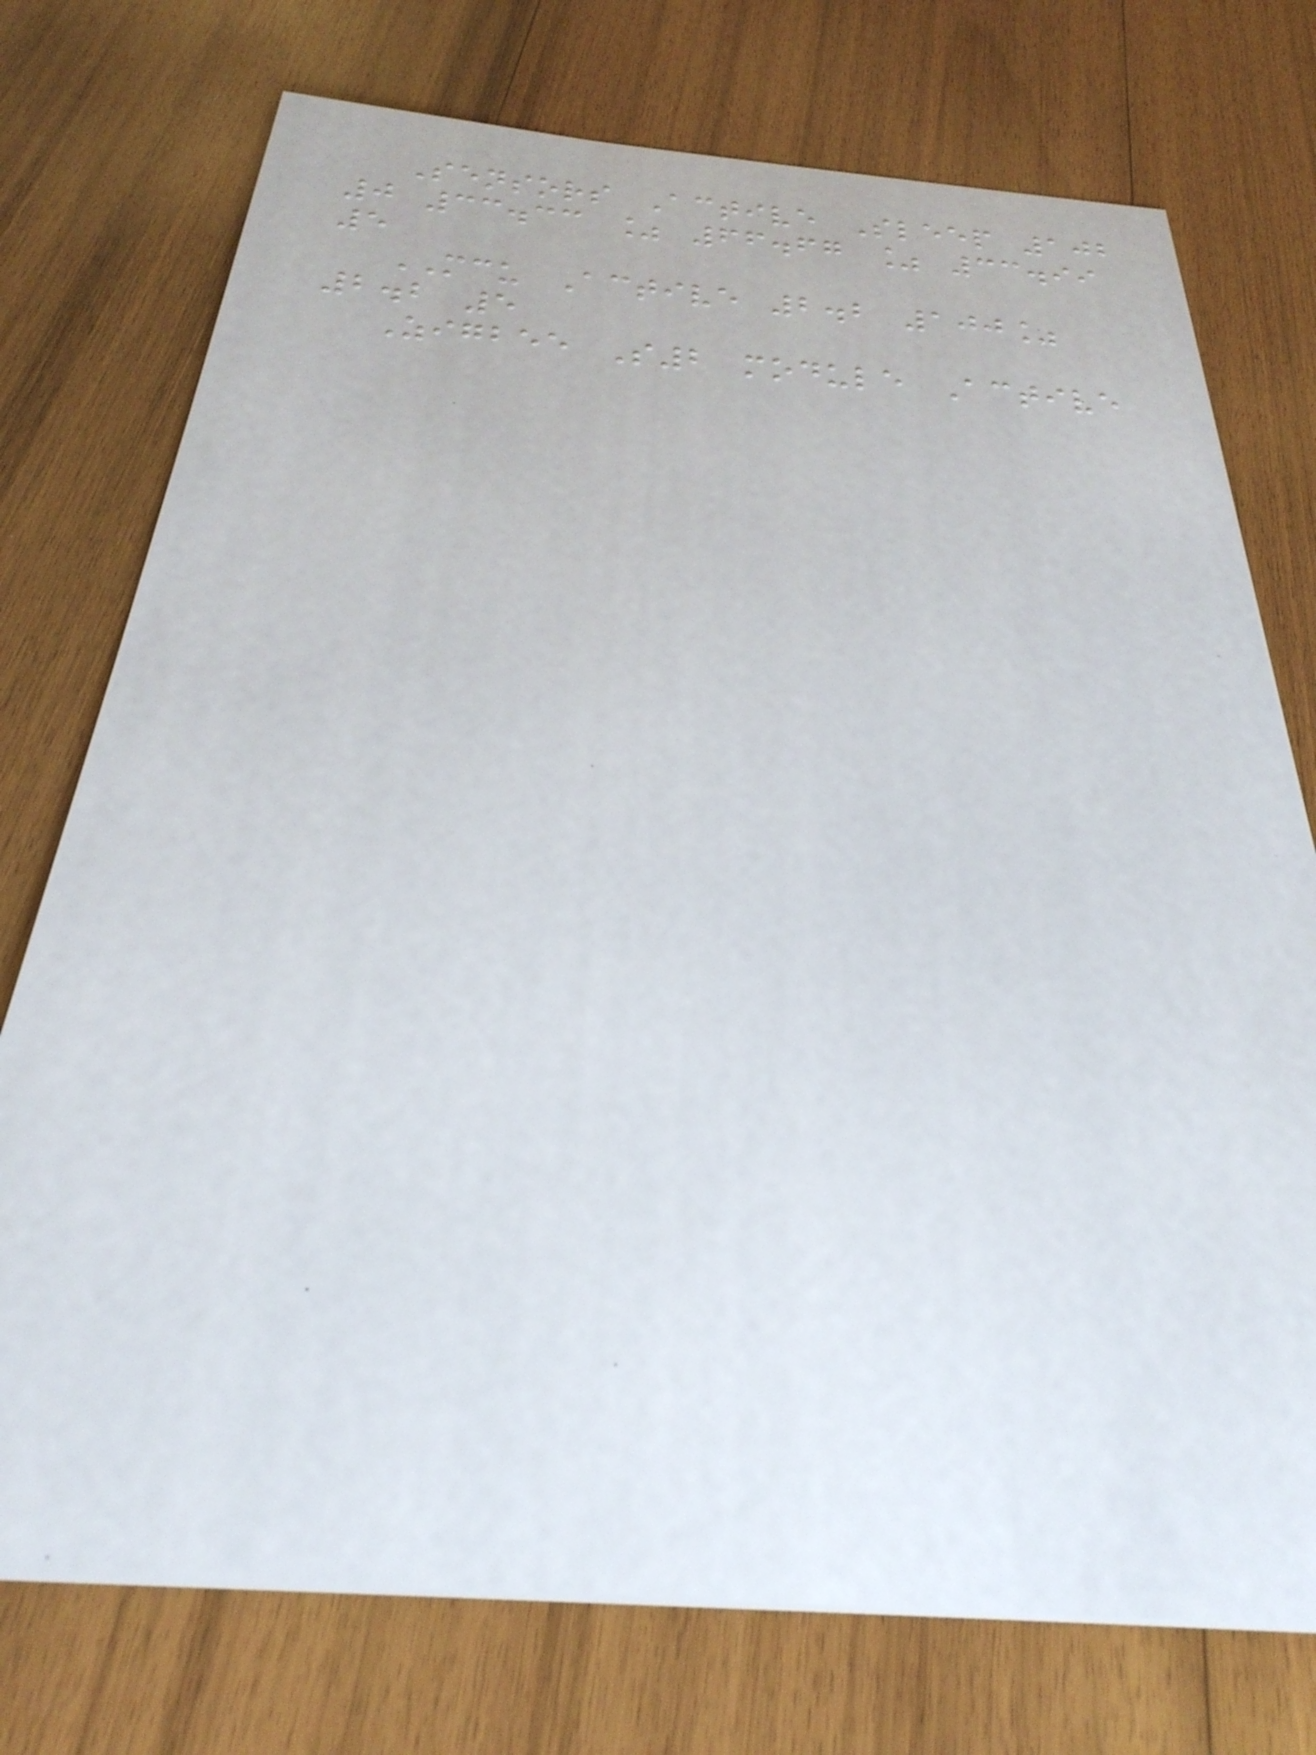Sensors Active Sleep 102
0 33.33 % 66.67 % 33.99
5
MCU Active 2.2 100%
2.2 5
Zigbee S2 module Active
